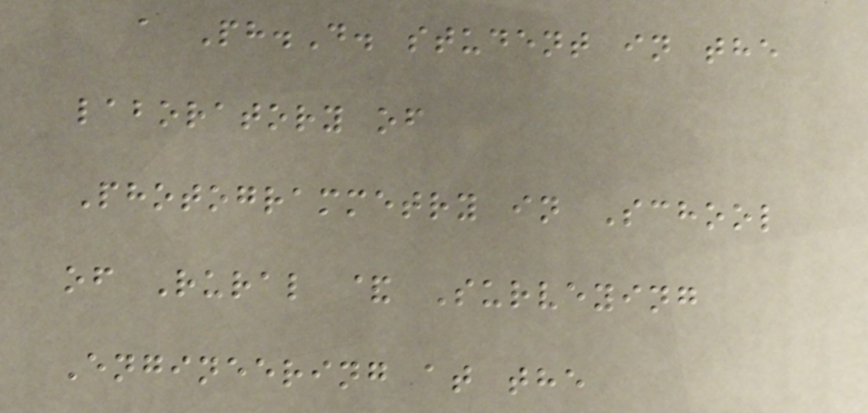a Ph.D. student in the
laboratory of
Photogrammetry in School
of Rural & Surveying
Engineering at the
